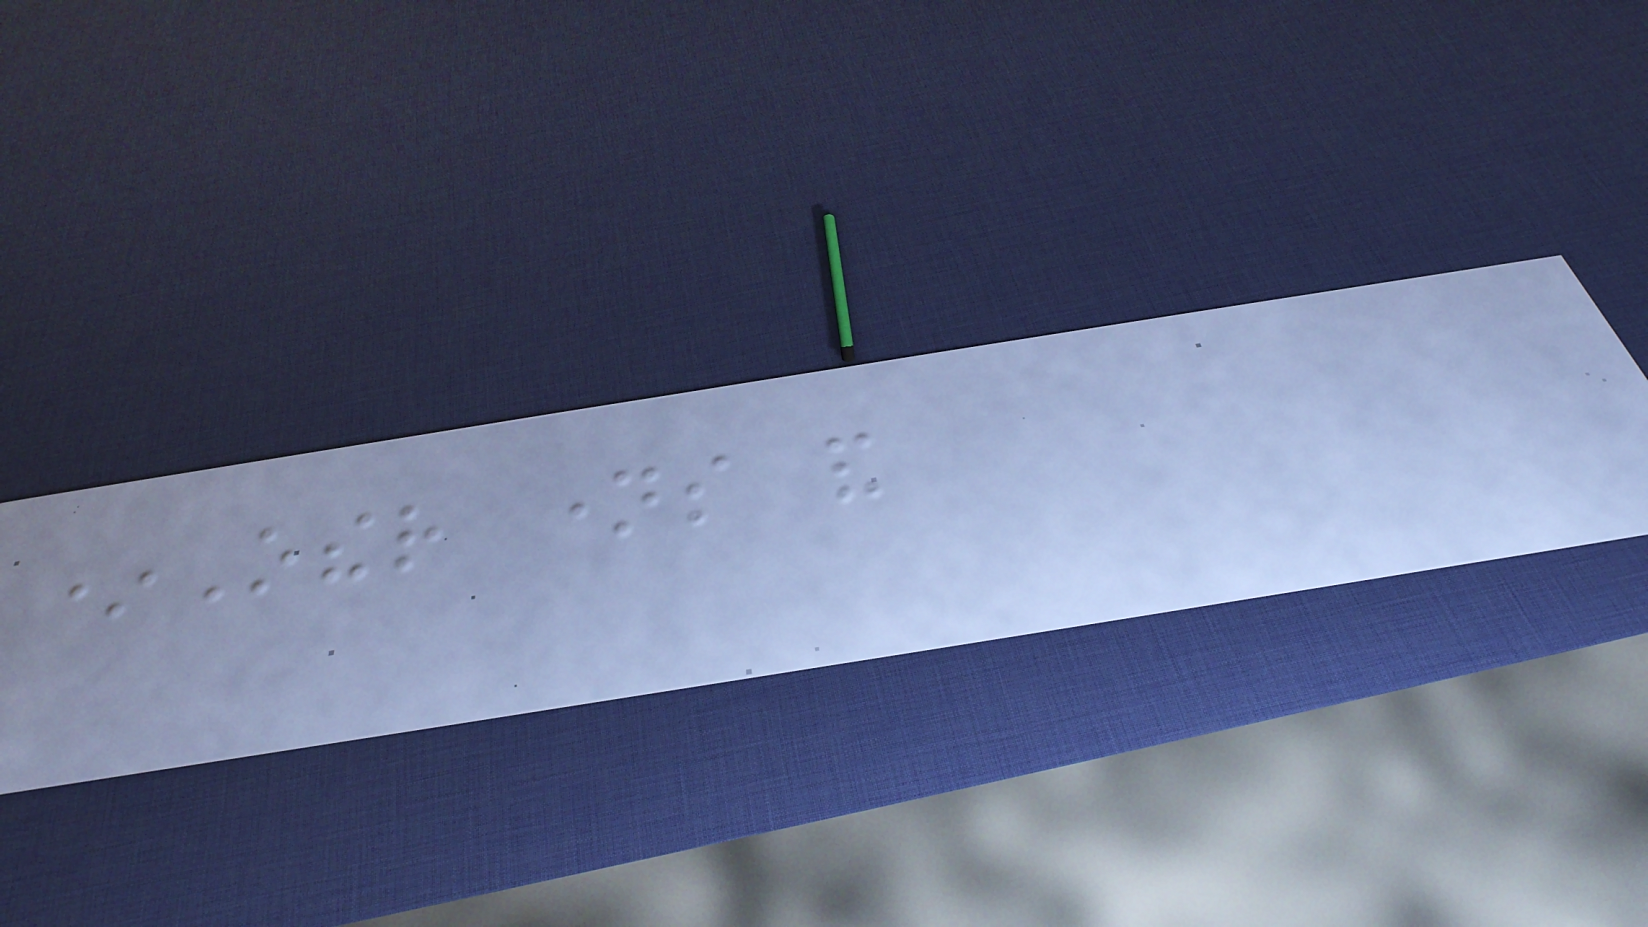*Other names and
